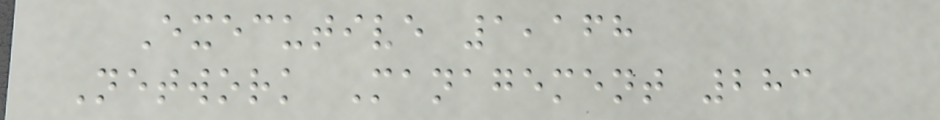Executive 1,168
Network Management 283
